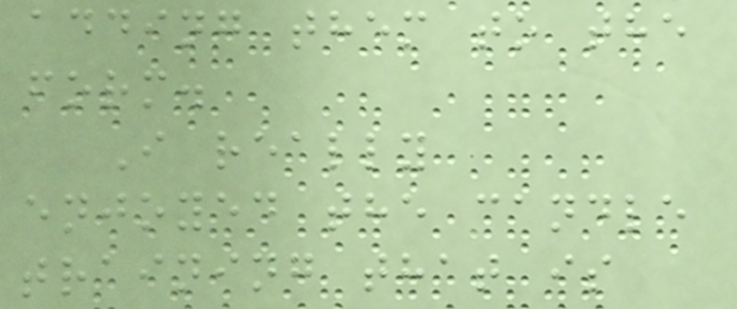adding them to the
form.
I really
enjoyed the candle
training that is
